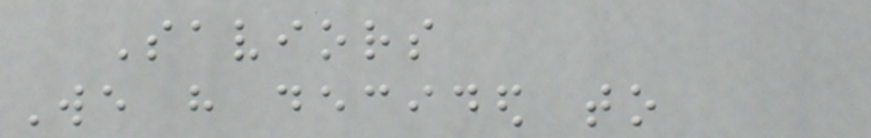Saviors
We have decided to
